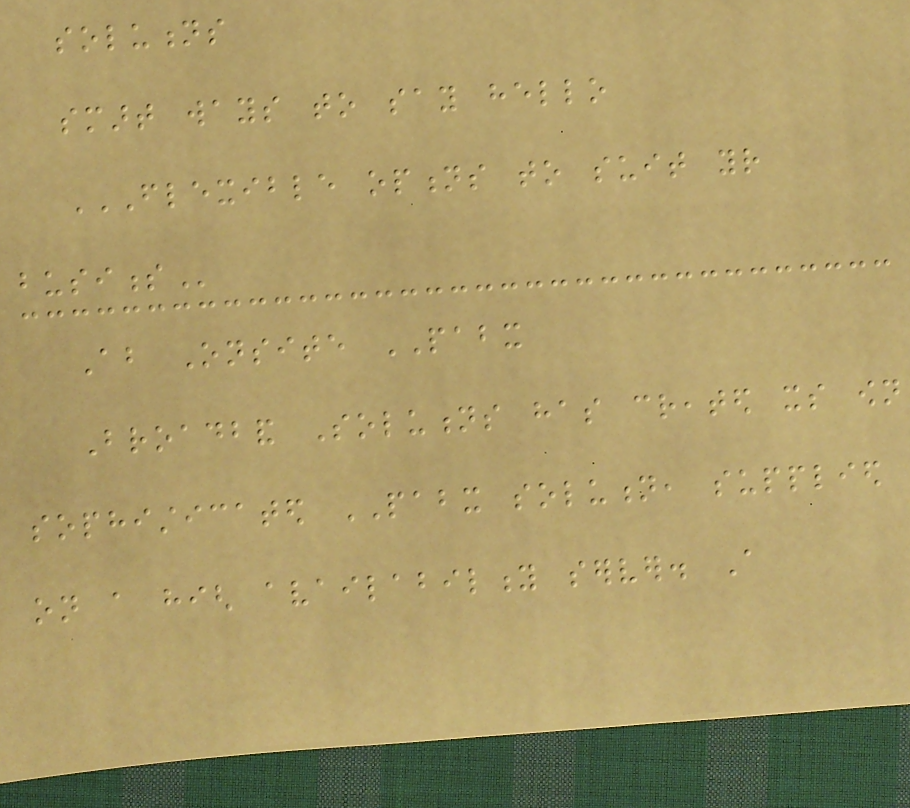solutions
smart ways to say hello
FLEXIBLE OPTIONS TO SUIT YOUR
BUSINESS
About Onsite PABX
Broadband Solutions has created its own
sophisticated PABX solution, supplied
on a high availability server. A
